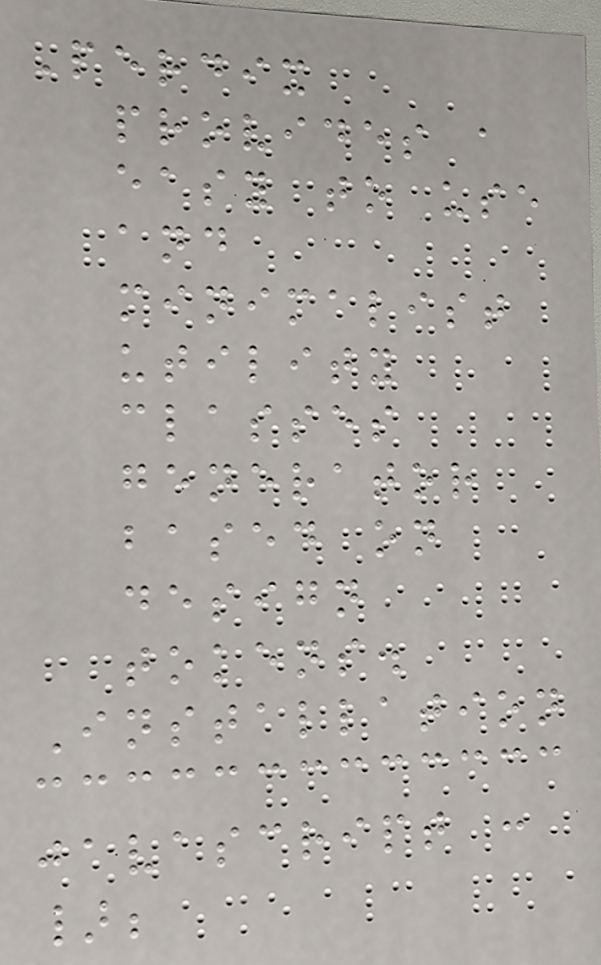Perdix
provides a
easy to use
and
minimalist
utility
classes
generator
based on
design
tokens.
Installation
javascript :
};
